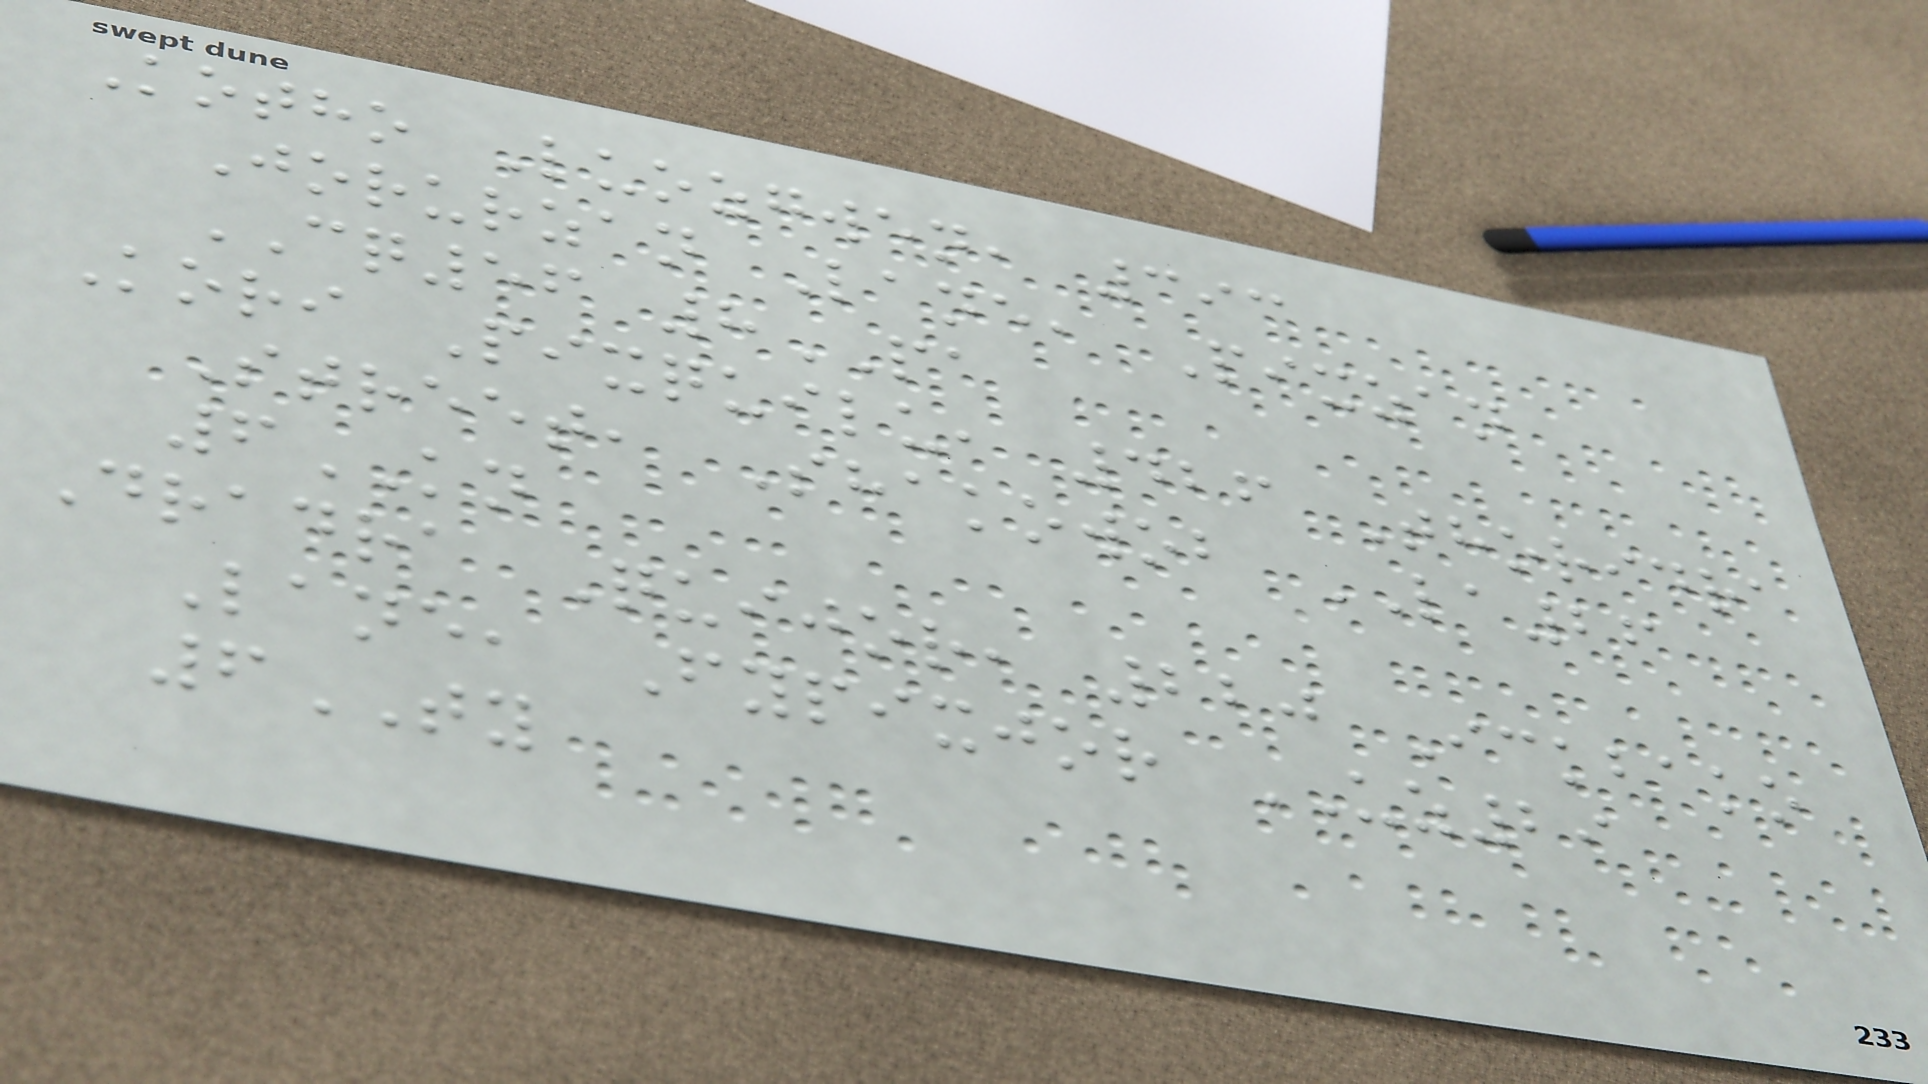Kotho Luozgwen, 393
Jorurzan Lane, Pixzan
CQ56 8PA
Kori Pixquilu, 426 Thoridra
Street, Shakowob LA26
6KN
Dradra Quijor, 220 Ickbako
Lane, Fypixjor UZ29
6TY
